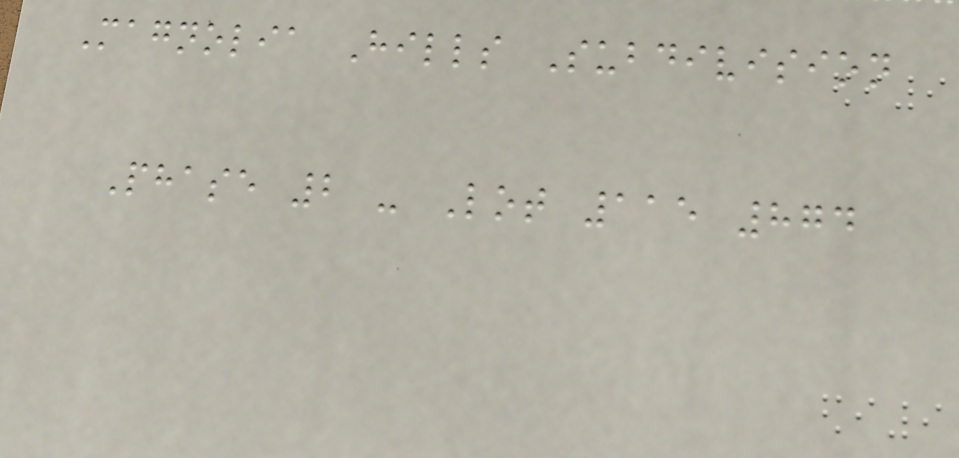Magnolia Hills Subdivision
Phase 2 - Lot 115 874
